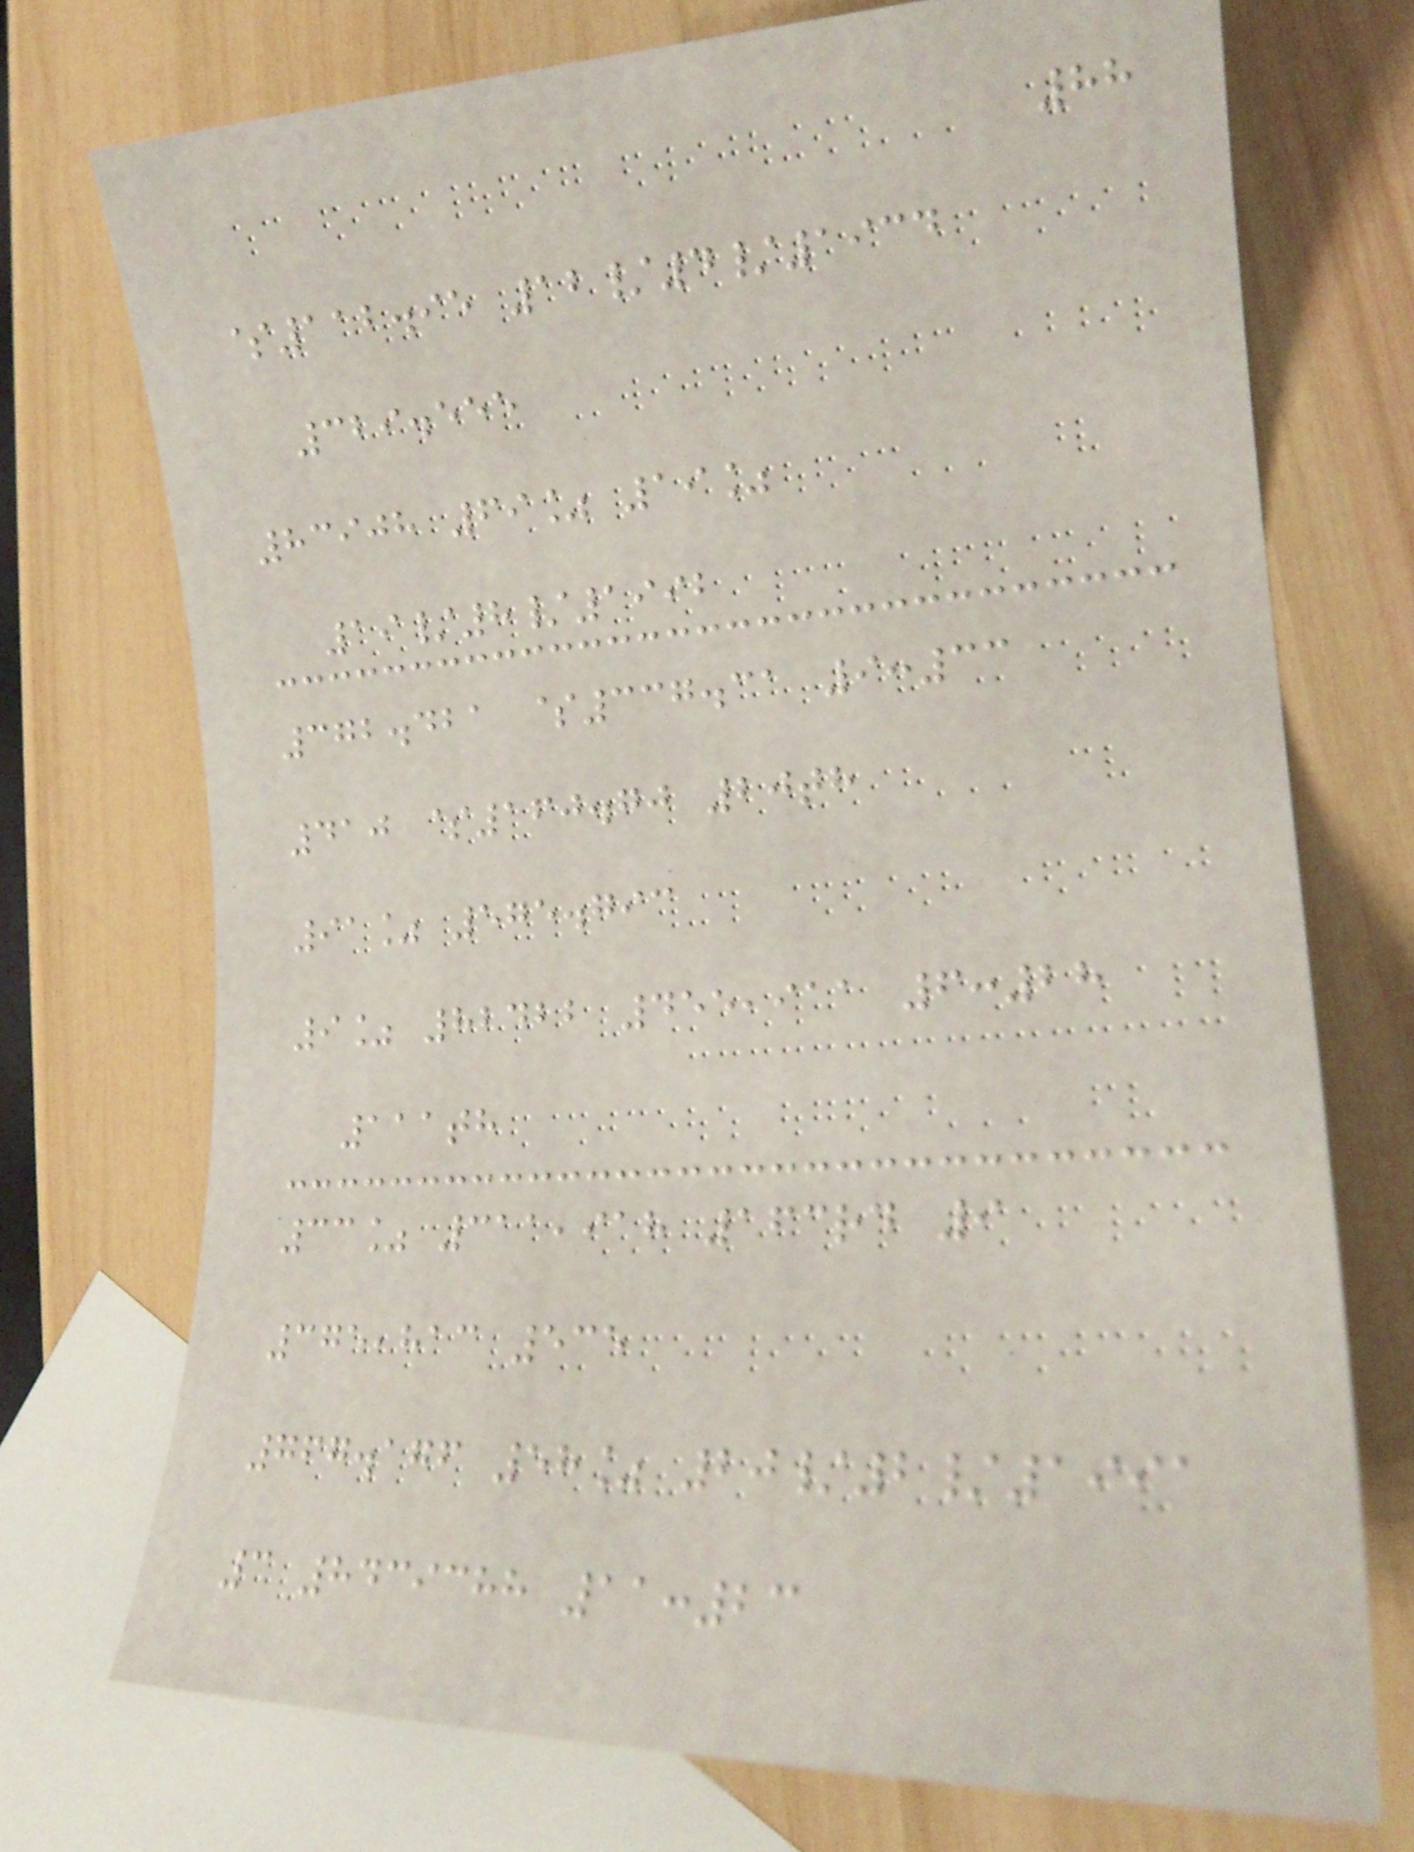88
$112.95 12/4/1934
329.555
83908 69% 19%
19/8/1992
372.421 $337.31 9:33
410 $160.70 20th
91% 575.793
9% 82422 455,911 6:28
111th
33% 311,918 163rd 9
375,813 535
767.176 58% 20/2/1991
3 8439388 11:23
